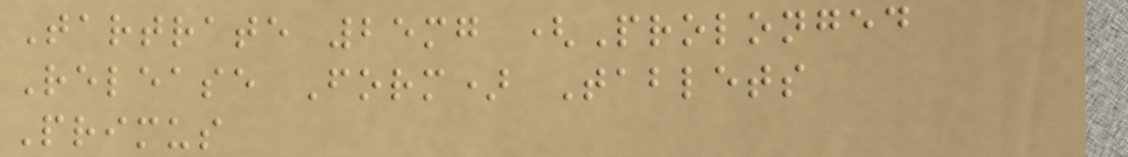Tartrate 25mg (Prolonged
Release Form) Tablets
Primus
